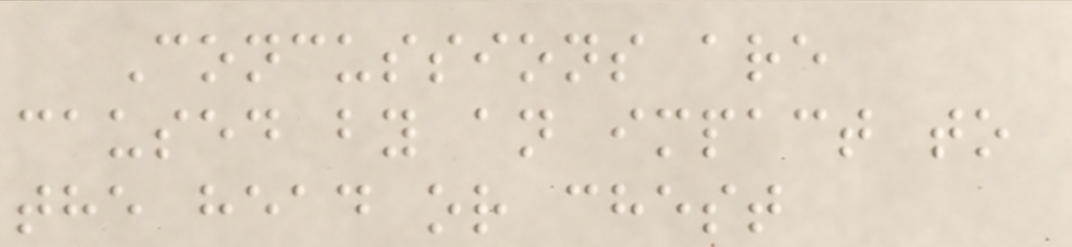Concussions are
caused by an impact to
the head or chest
